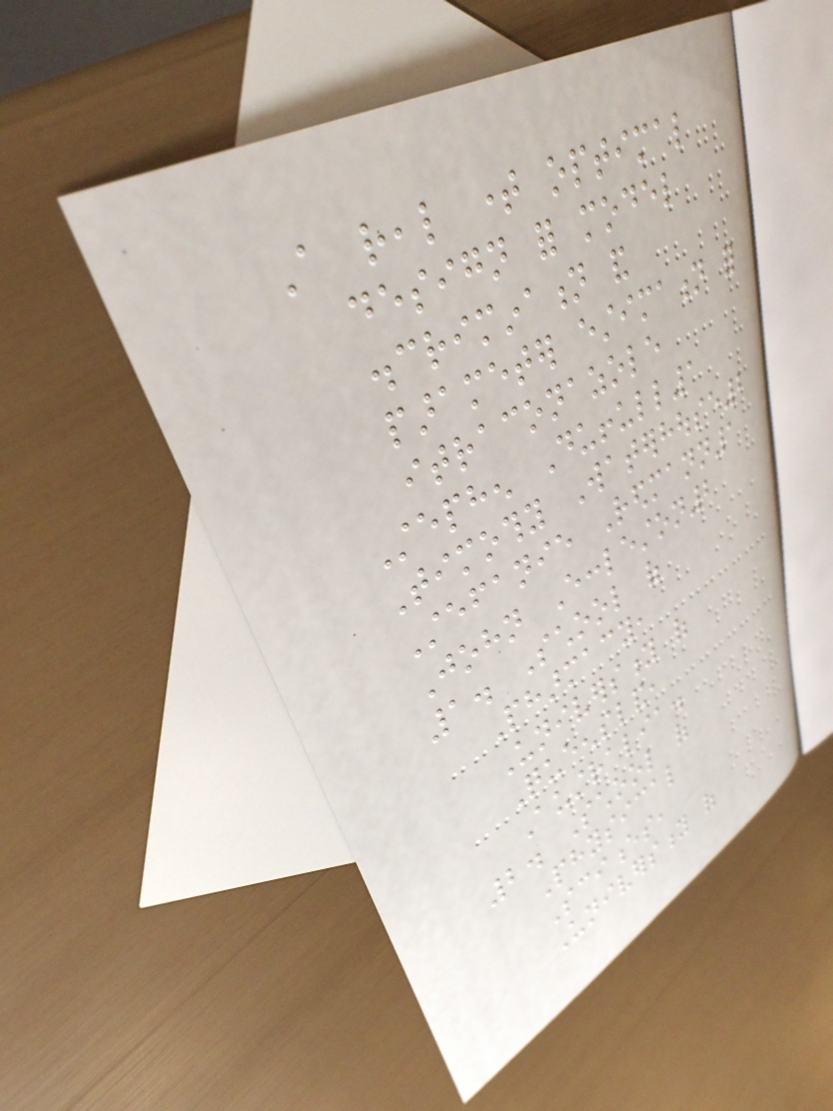A real time optimal
design for model
discrimination and
parameter estimation for
itraconazole
Stephen Duffull1
Timothy Waterhouse2
Stefanie Redmann1
John Eccleston2
1. School of
Pharmacy,
University of
Queensland,
Australia.
2. School of
Physical
Sciences,
University of
